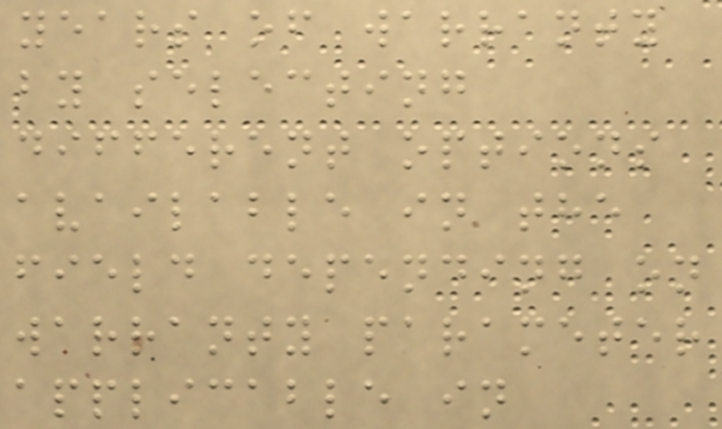years of warranty
by selecting
different options
available in the
field depending on
warranty parameter
applicable in
